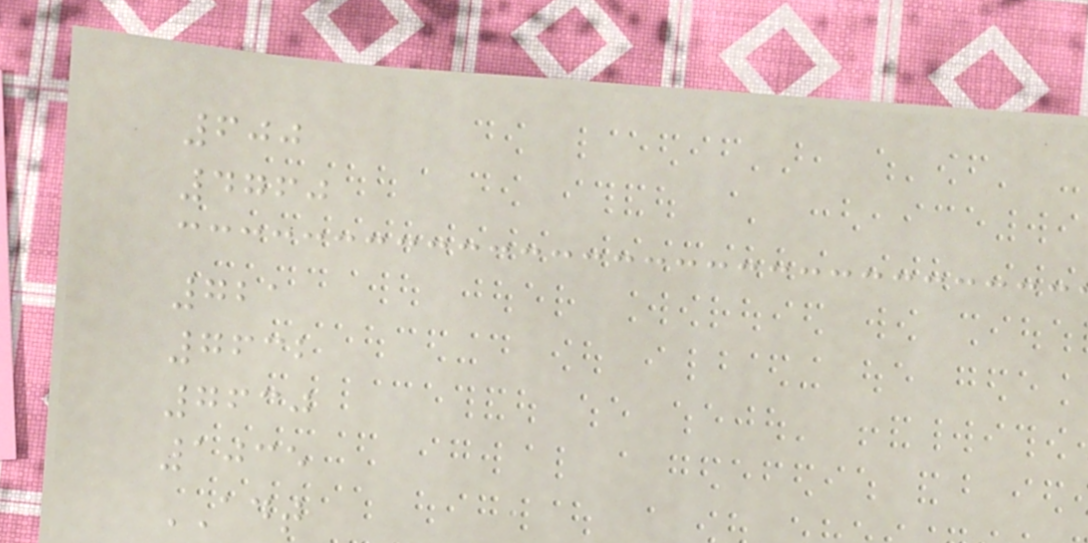600
4760
721
7632
7630
1035
ADT
